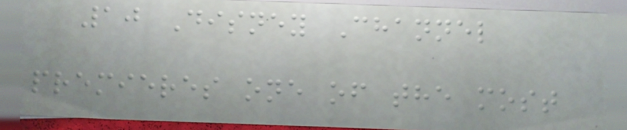10 Disney Channel
premieres one of the most
